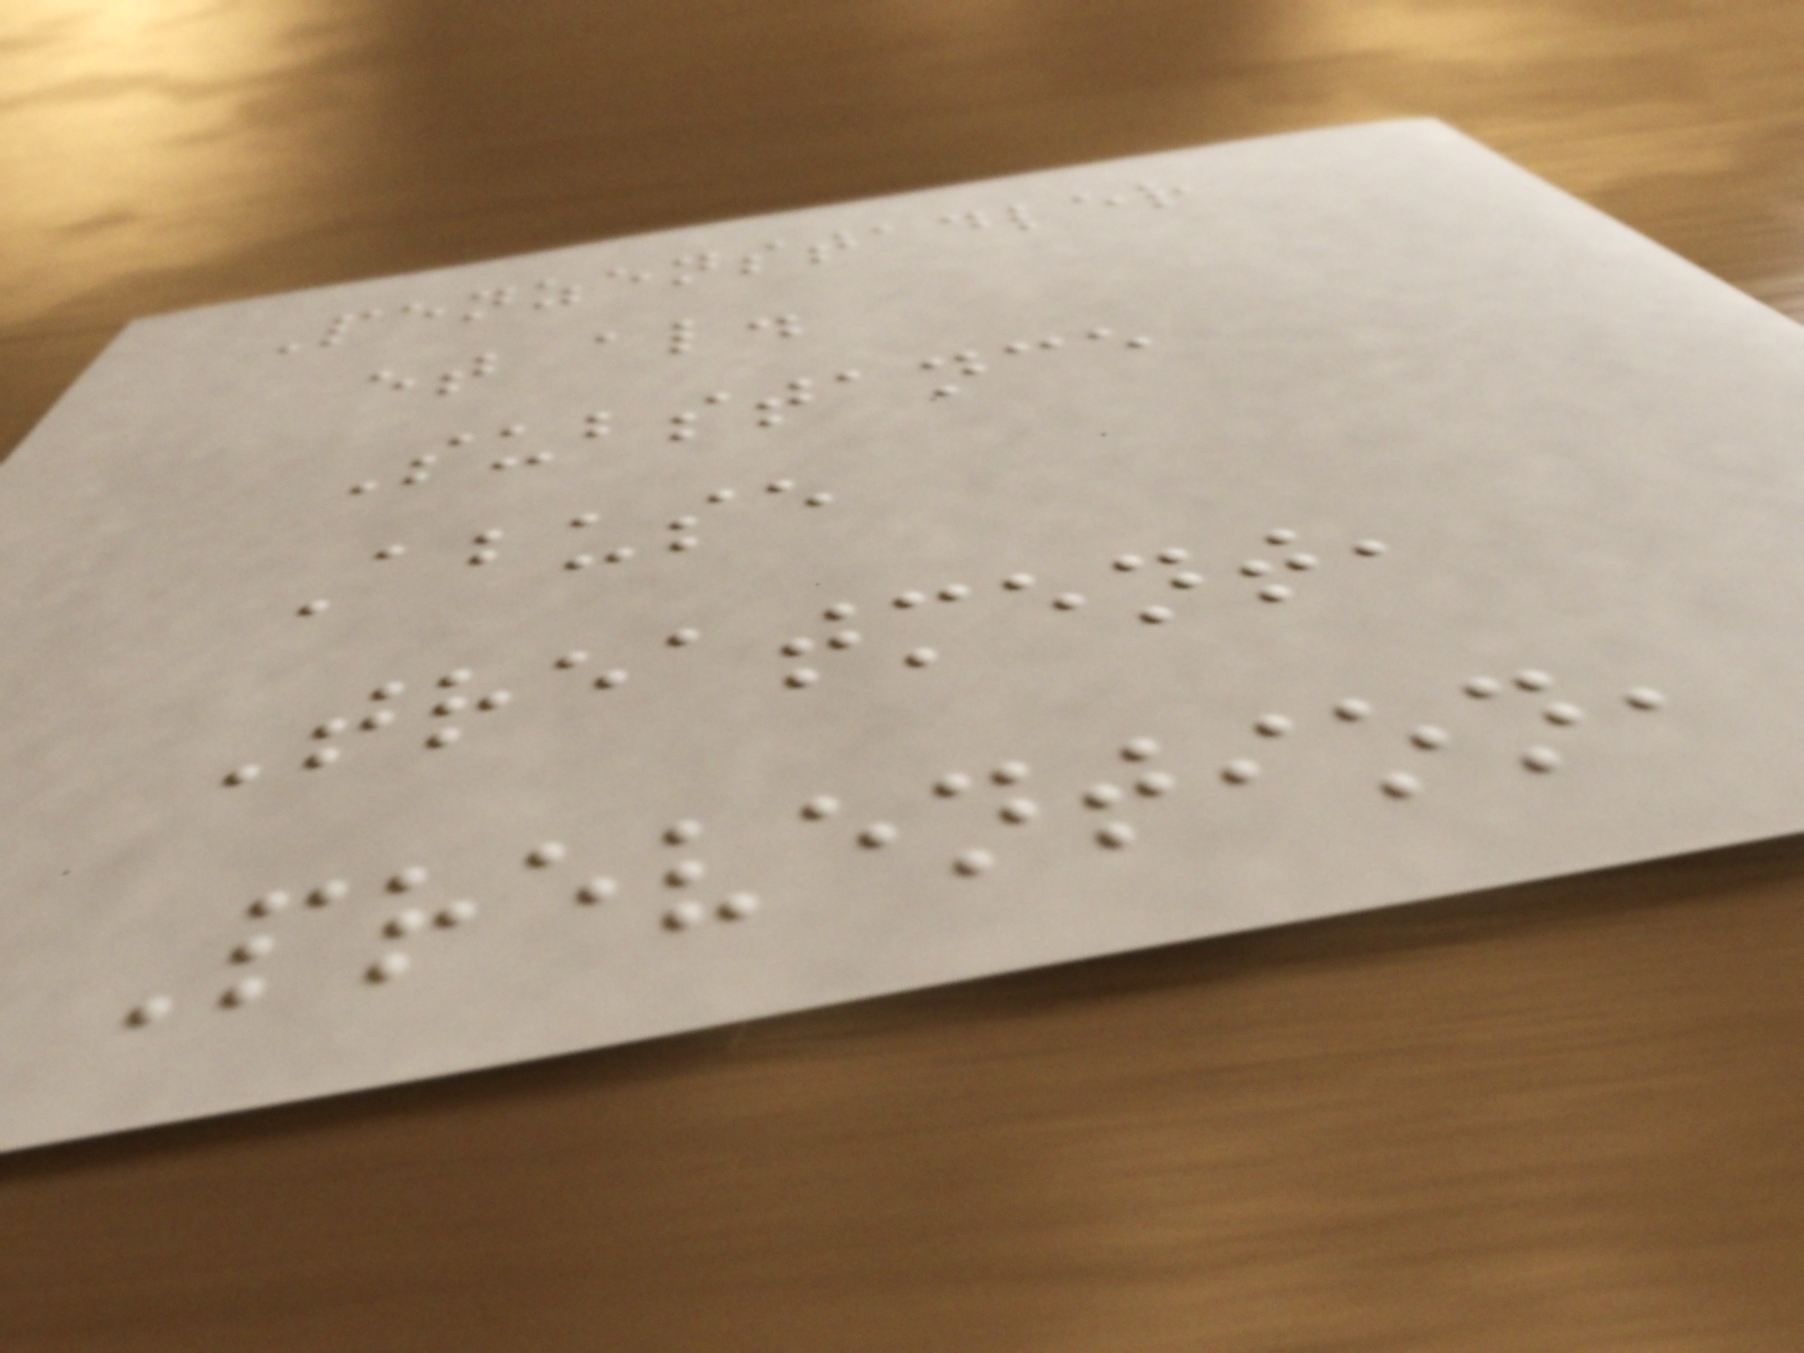Penzenstadler
et al.
Substance
Abuse
Treatment,
Prevention,
